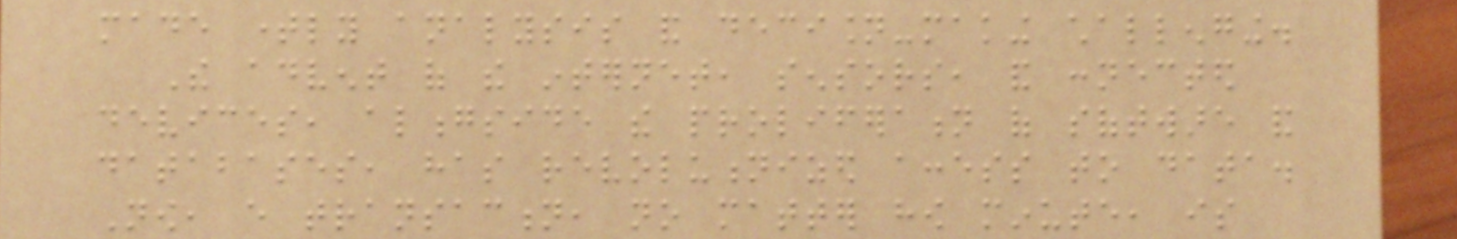made timely analysis and decision-making challenging.
The advent of the internet, sensors, and connected
devices, alongside the proliferation of software and
databases, has revolutionized access to data.
Now, every transaction, no matter how minute, is
